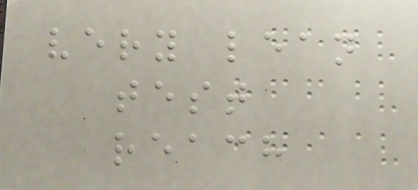very lean
test
reach
